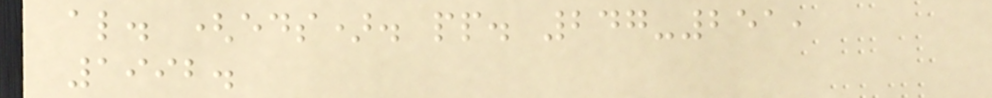al. (eds). pp. 247-251,
1992.
